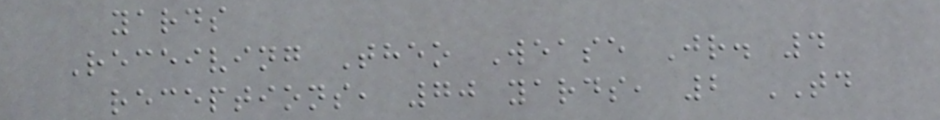yards
Receiving Theo Wease Jr. 4
receptions, 70 yards, 2 TD
